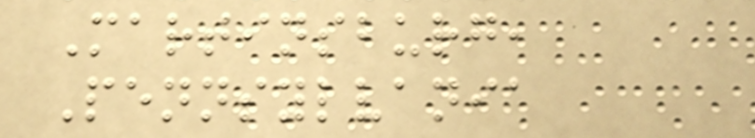Martinsburg,
Pennsylvania
